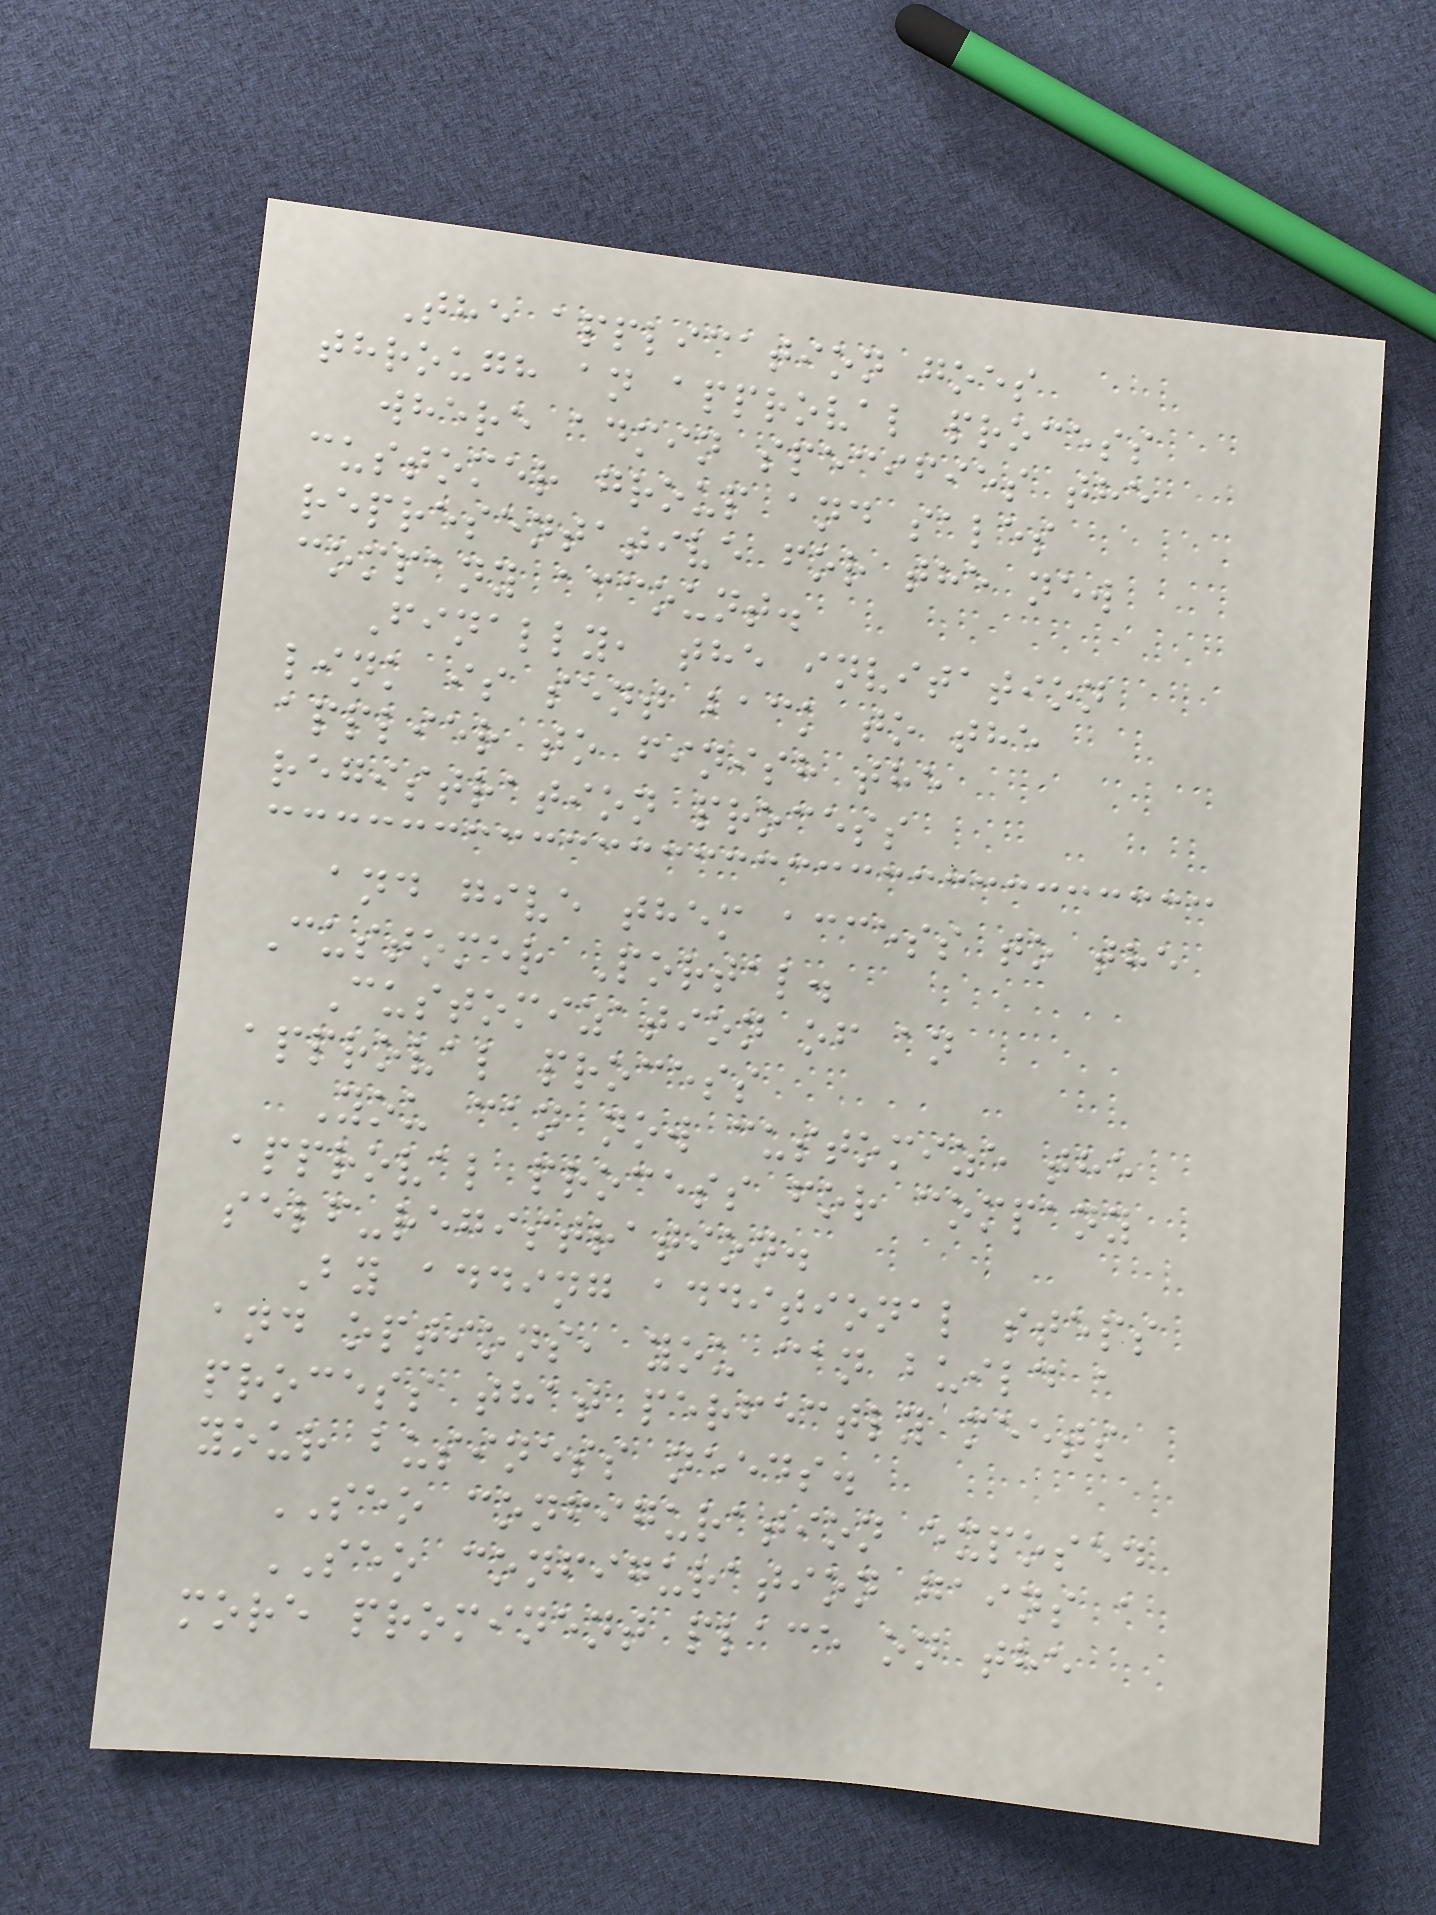The application goes
through an approval process
where admin specifies the
customer group and sales
representative for the new
company account.
Finally, the invitation
link is sent back to the
applier to finish the
registration process
and give them access to the
Customer Portal.
Customization of an
approval process
You can now customize the
approval process for company
self-registration.
By adding additional steps
and options, you can build a
process that perfectly meets
your business needs.
SEO configuration exposed
SEO configuration gains a
more prominent place on the
